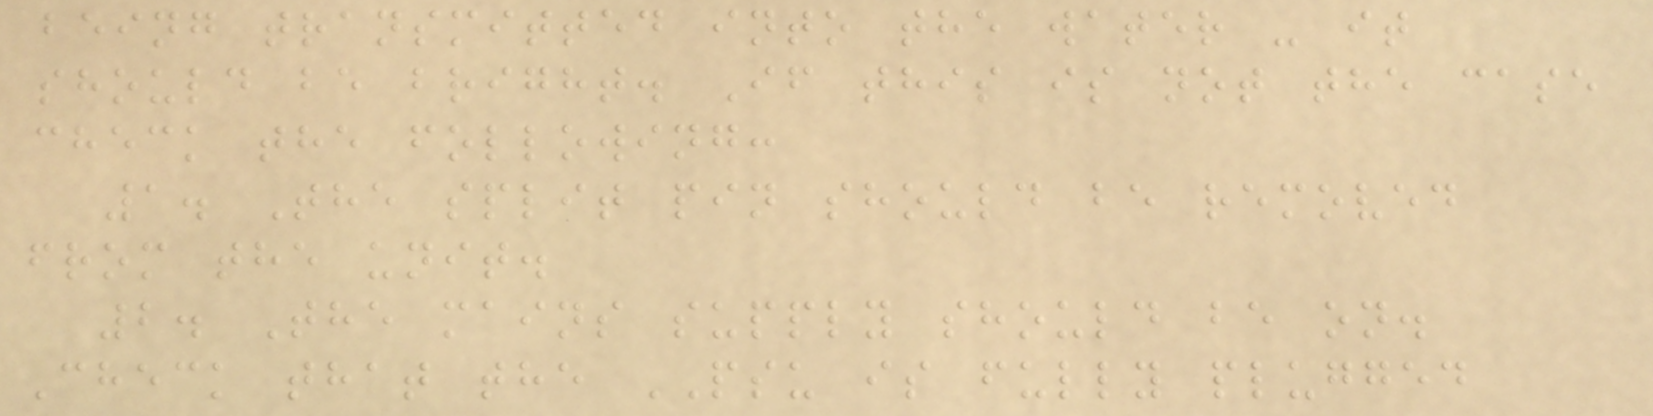being transmitted into the water - it
should be bright. If this is not the case
check the following:
1. The split pin should be removed
from the unit.
2. The mains supply should be on.
Check that the PSU is fully plugged
